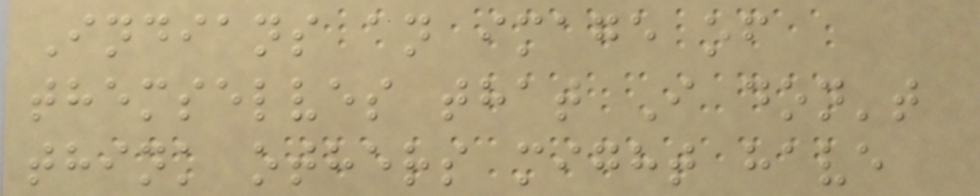Indians an image of
themselves that I don't
think others might have
